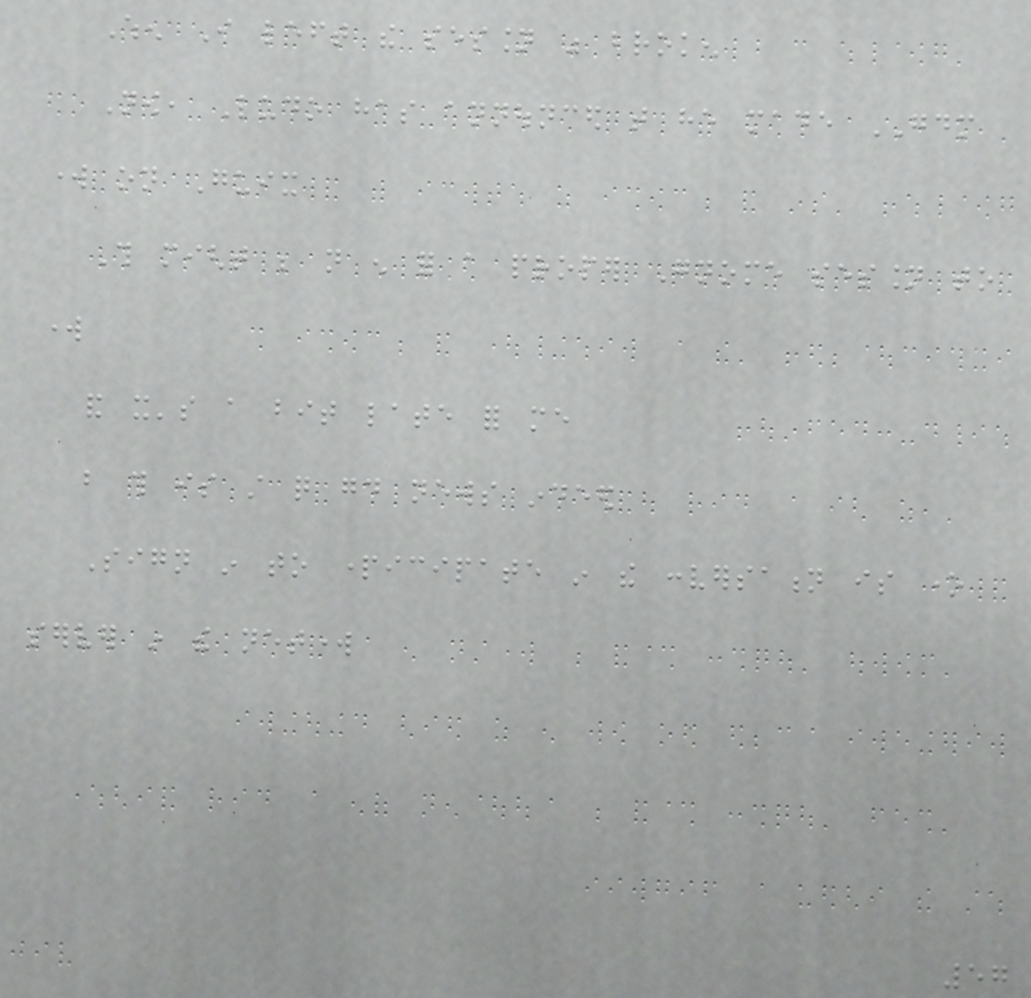When I left the session was broken
Now, Ludo has announced that he made GDM
work on Guix
This might be not enough for a proper Gnome session to
work
and it's a bit late for me
but this is still quite good news indeed
Sign in to participate in the conversation is one
server in the network
57
